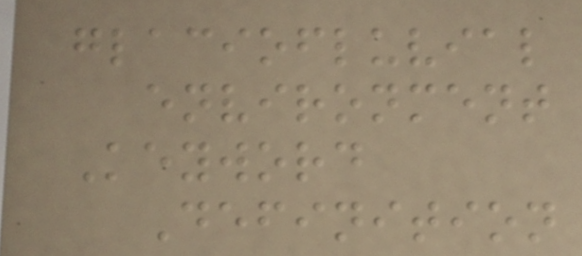glaciofluvial
environment
Keyword
Definition
